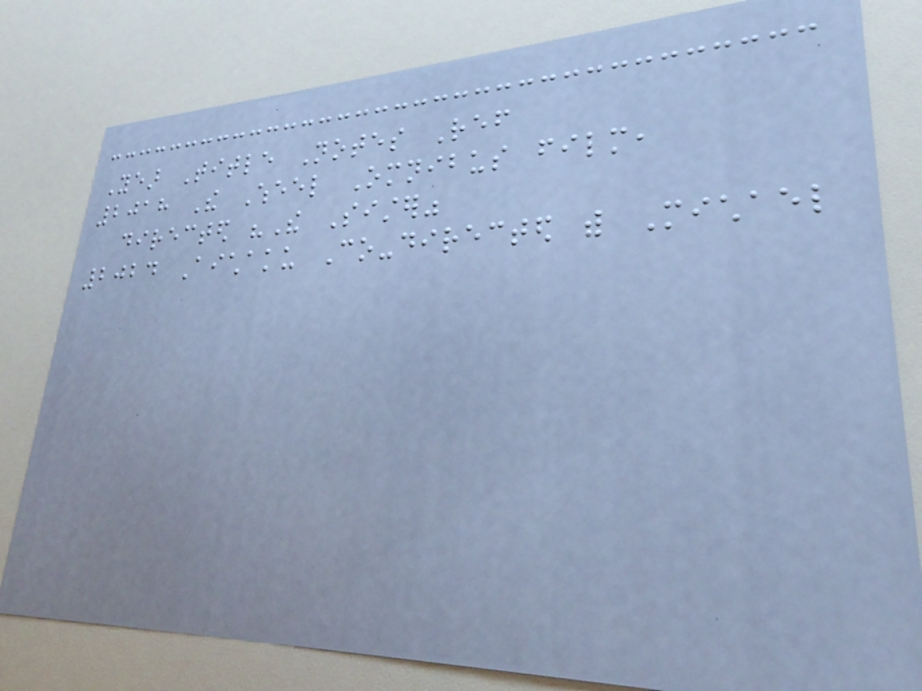Year Title Notes Ref
2018 The Wheel Omnibus film,
directed "The Sister"
2024 Aichaku Co-directed with Michael
